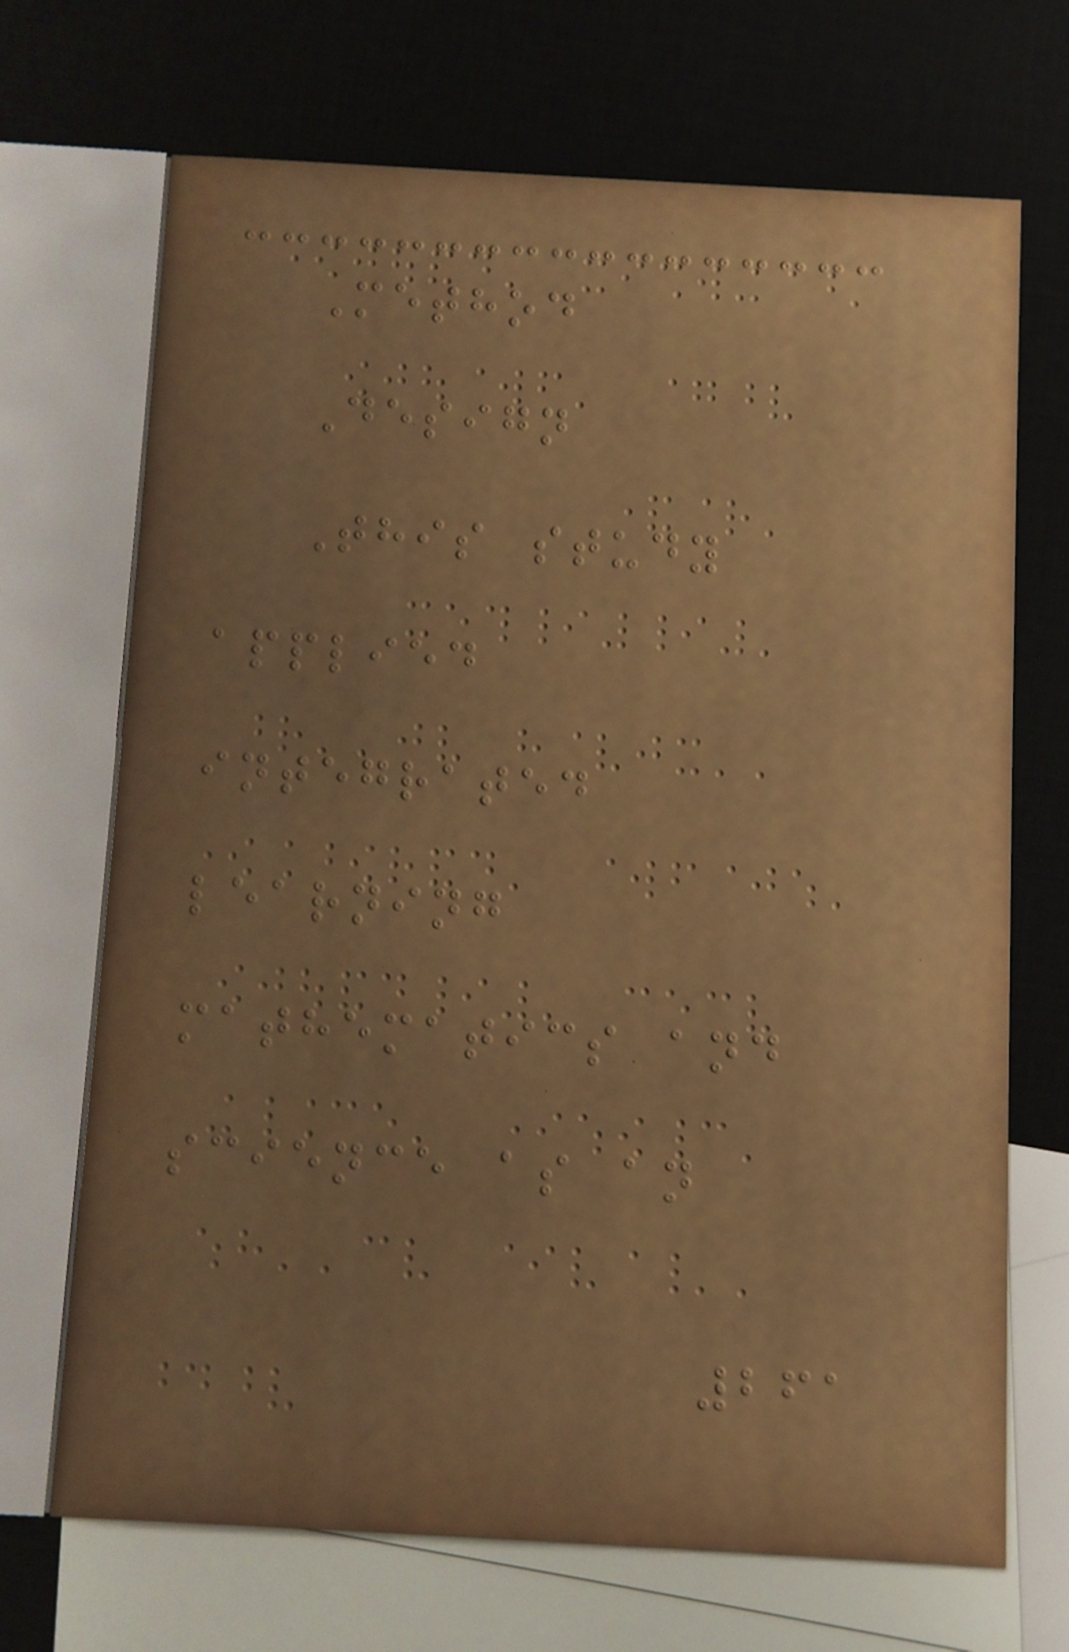Method
Design
This study
applied
integrated
learning
mathematics and
science as an
261
